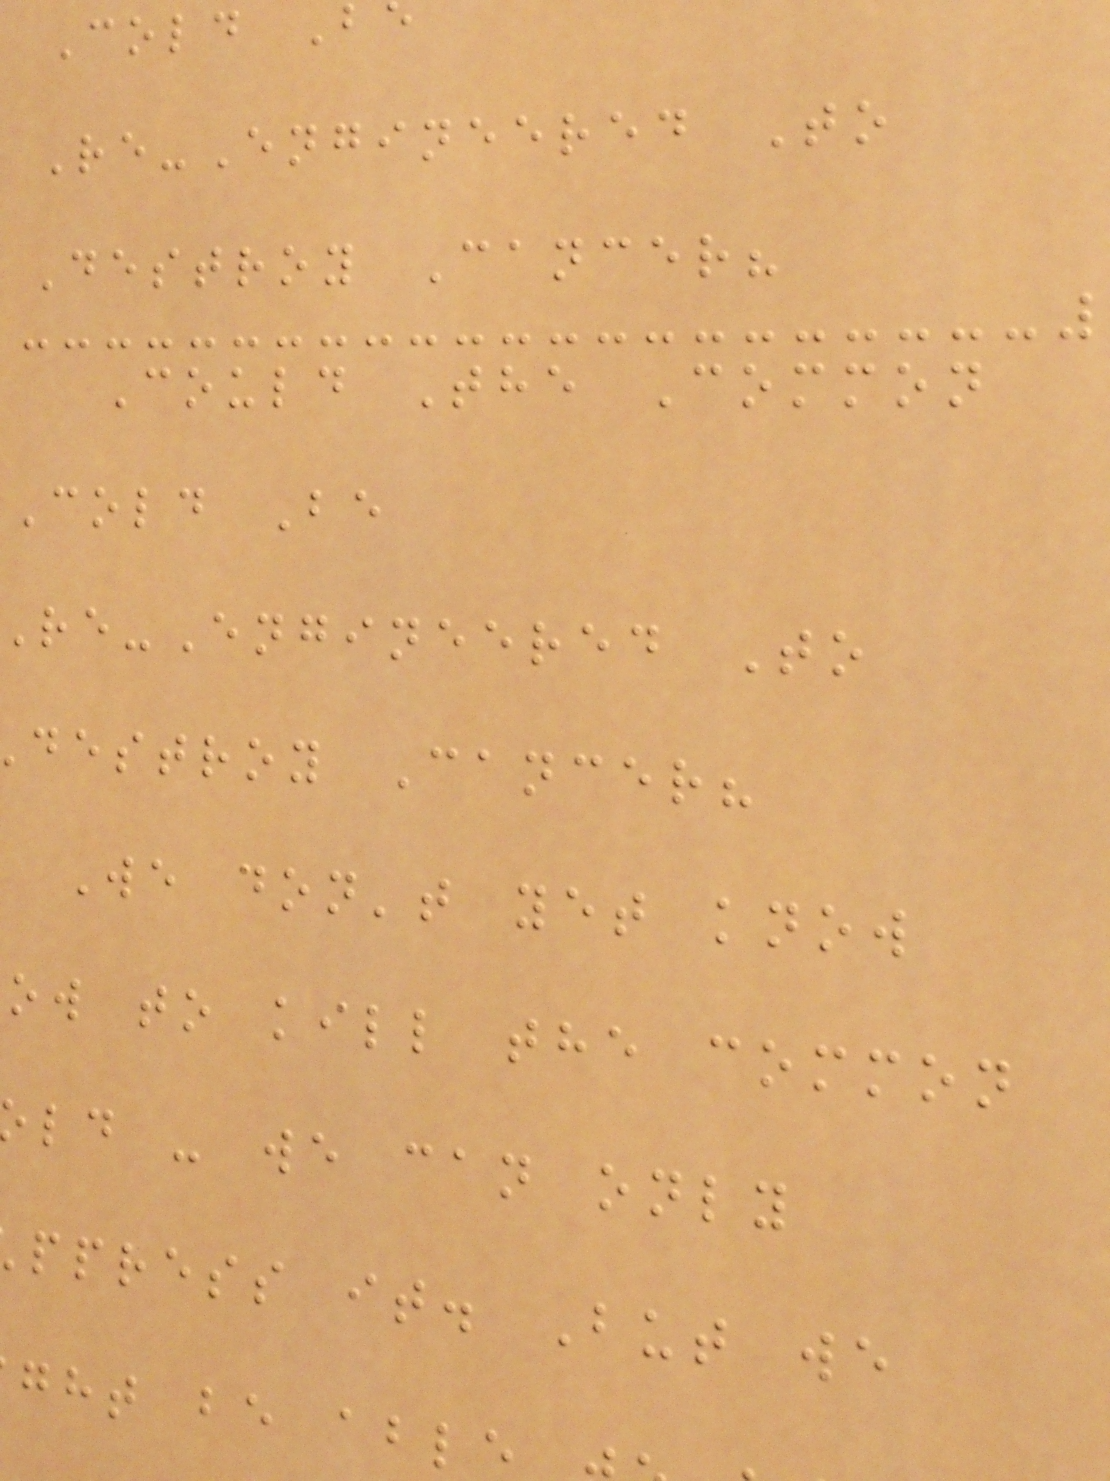Cold B
Re-Engineered To
Destroy Cancer?
Could The Common
Cold Be
e-Engineered To
destroy Cancer?
We don't yet know
ow to kill the common
ld - we can only
ppress it. But we
ght be able
